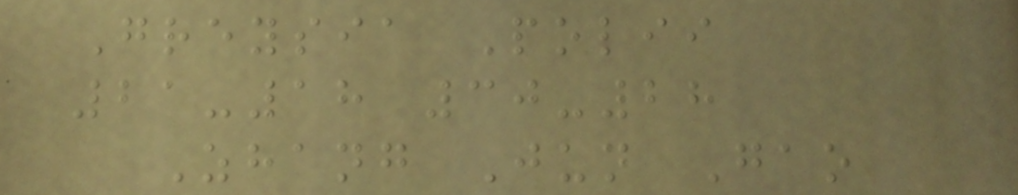Greysia Polii
21-18 30-28
Zhang Jun Gao
